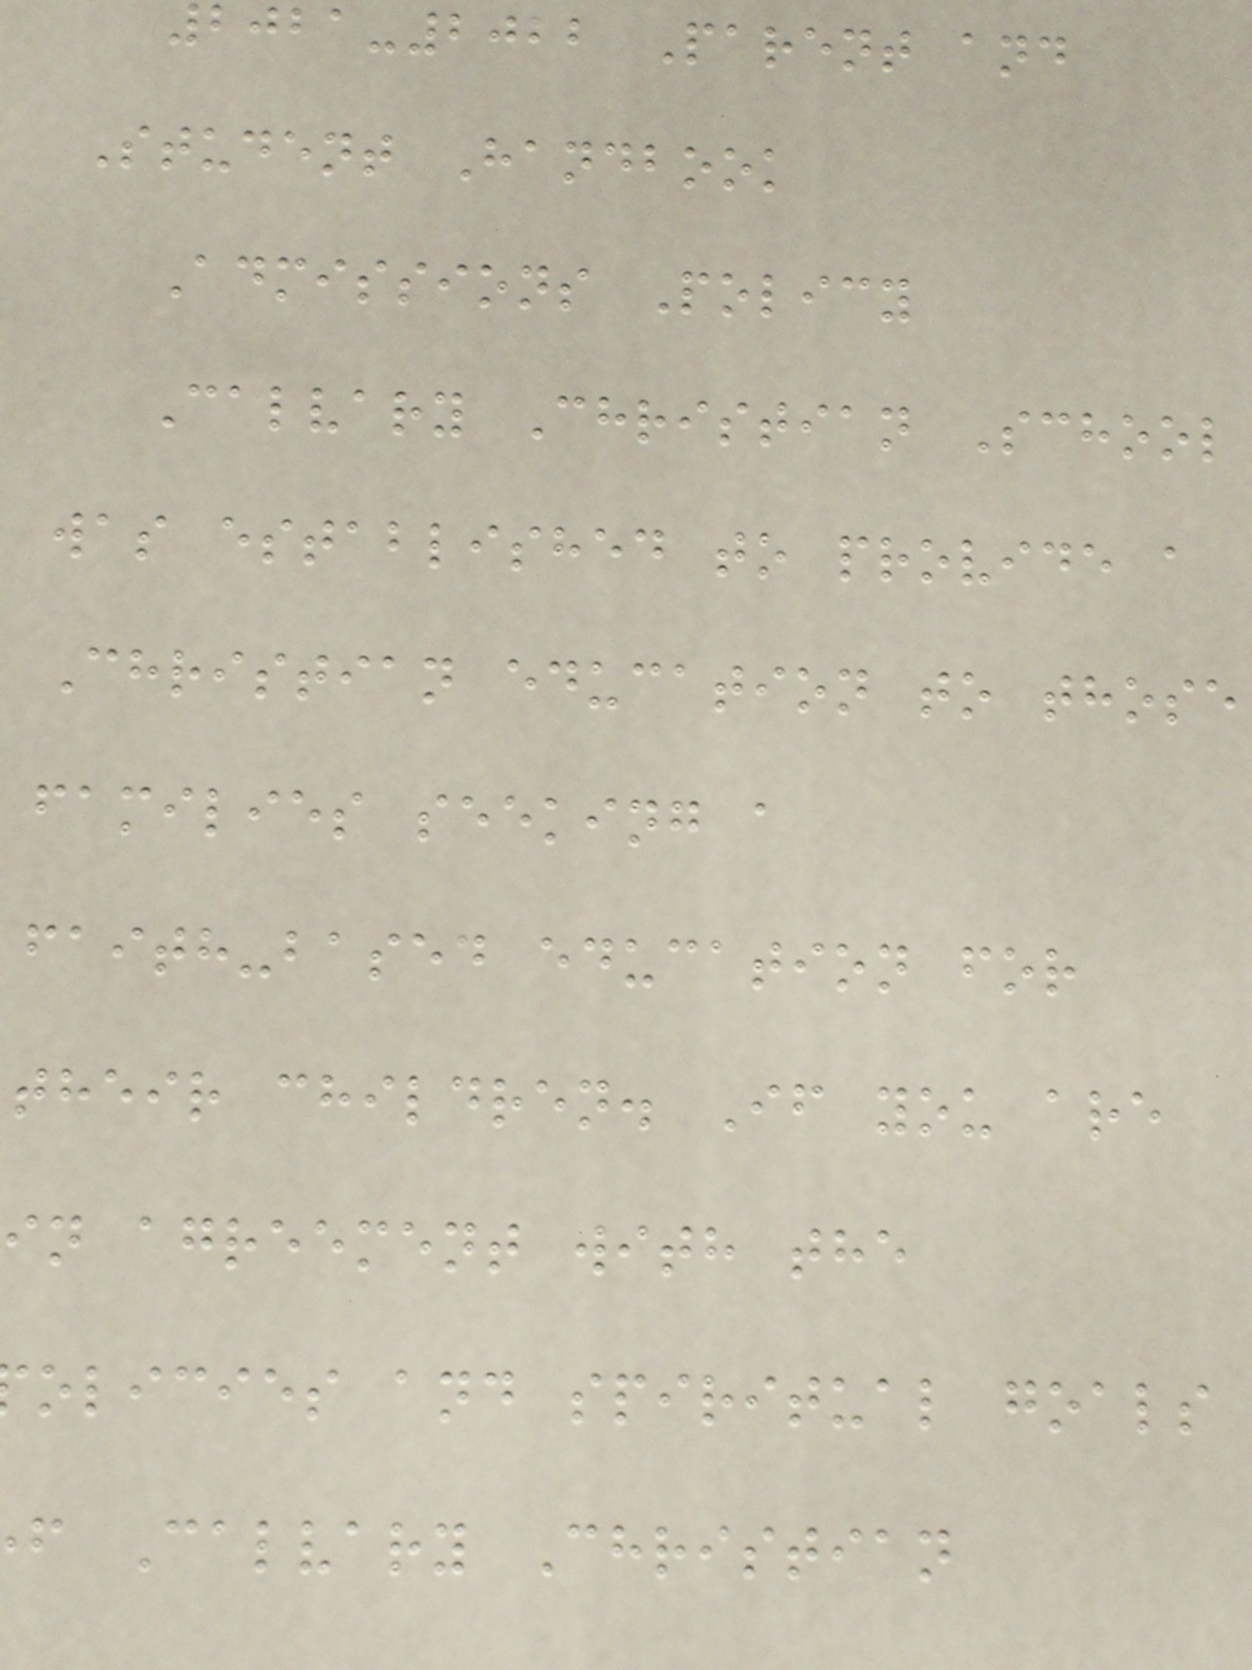2021-2022 Parent and
Student Handbook
Admissions Policy
Calvary Christian School
was established to provide a
Christian education to those
families seeking a
faith-based education for
their children. If you are
in agreement with the
olicies and spiritual goals
f Calvary Christian
